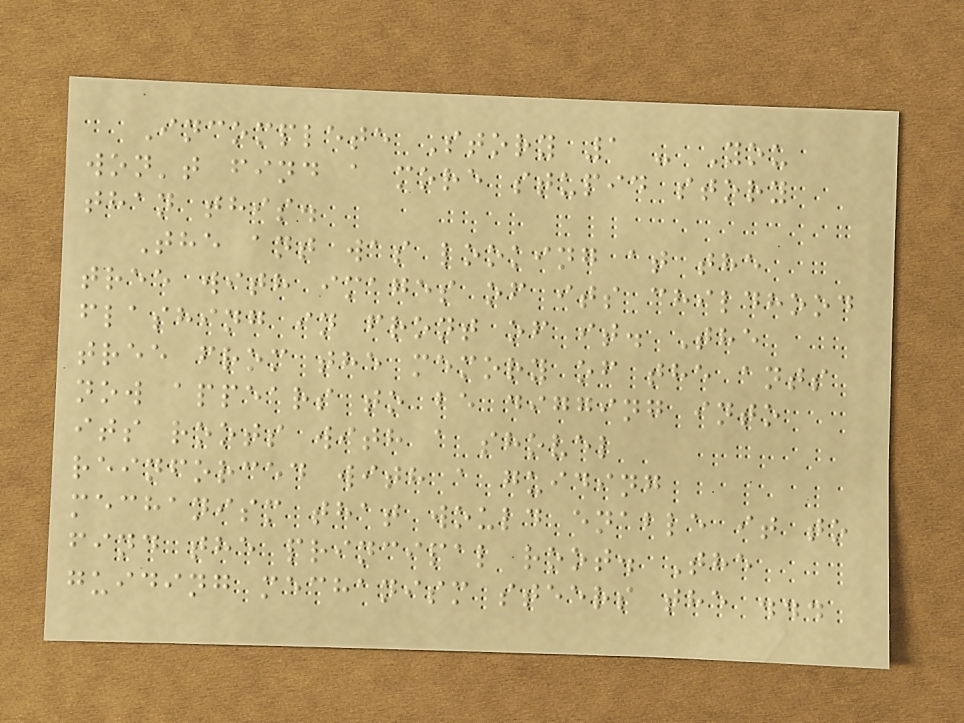Incomplete Story 1 - You
won't find a more stupid story
than this.
The ant was looking at the
tree with images of its childhood
flashing in front of it. The
tree from the memory of the ants
now appears to be digging into
its roots with a shovel
reinforced with a guiding
mechanism that would enable it to
find the principal root. The
guiding mechanism steers the ...
